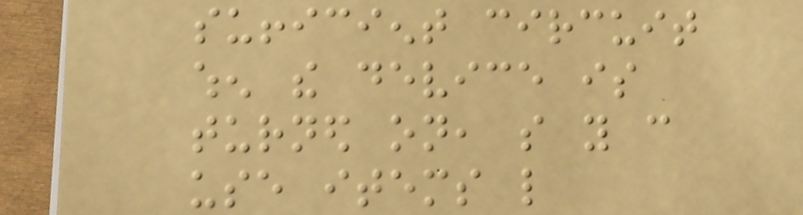sufficient circuit
when the device is
turned on, so you can
use items like
